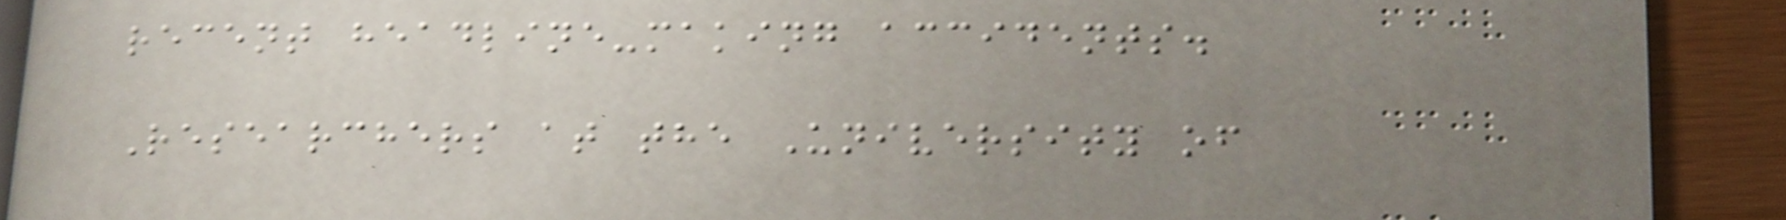recent headline-making accidents.
Researchers at the University of
